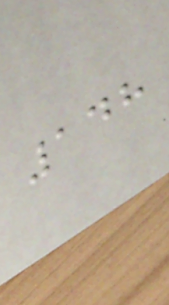148
